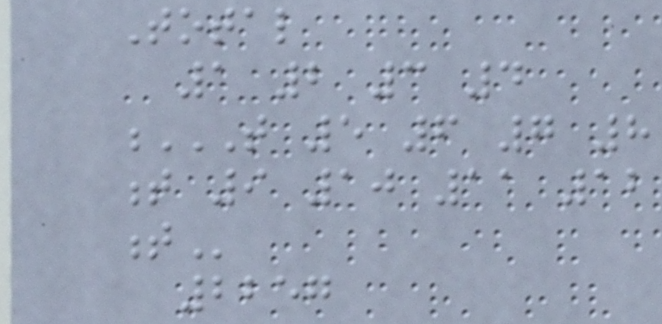Total
1 2 3 4
T 5 6 7 8
T 9 10 11 12
T
2257
